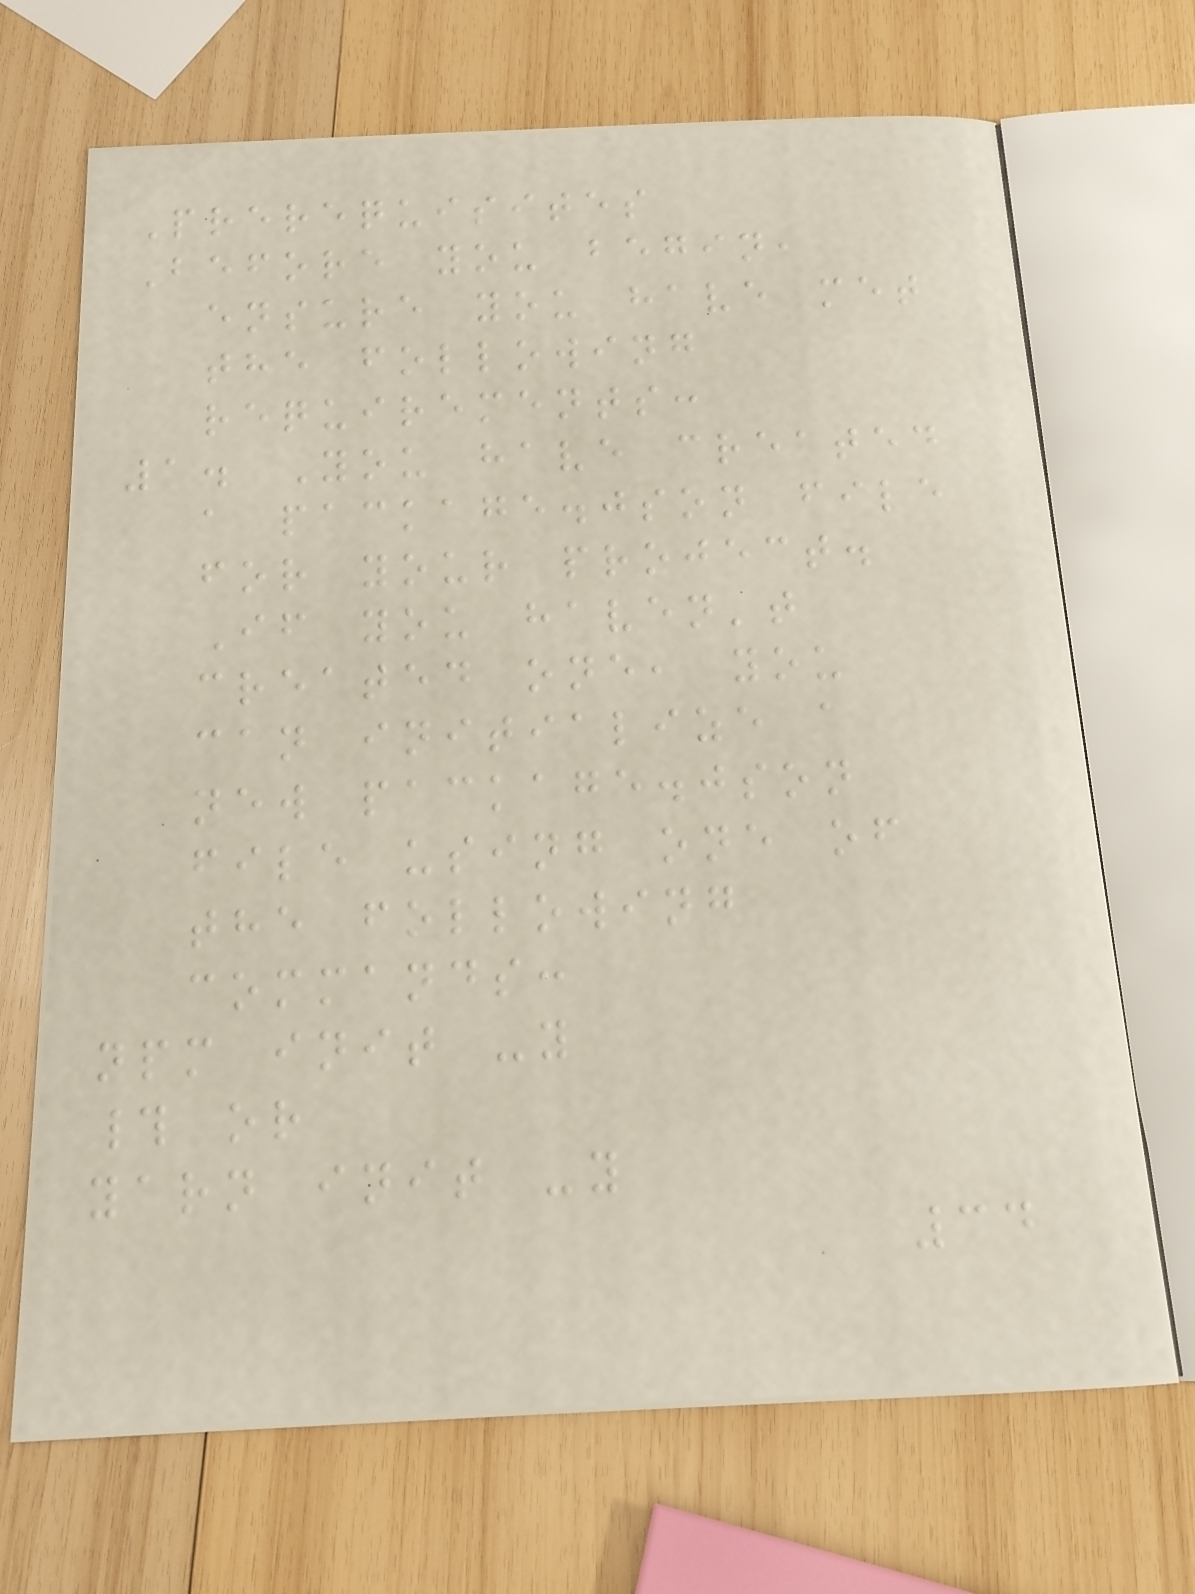Prerequisites
Before you begin,
ensure you have met
the following
requirements:
1. You have created
a package.json file
for your project.
If you haven't
created one, you
can initialize a
new package.json
file using one of
the following
commands:
npm init -y
# or
yarn init -y
34
